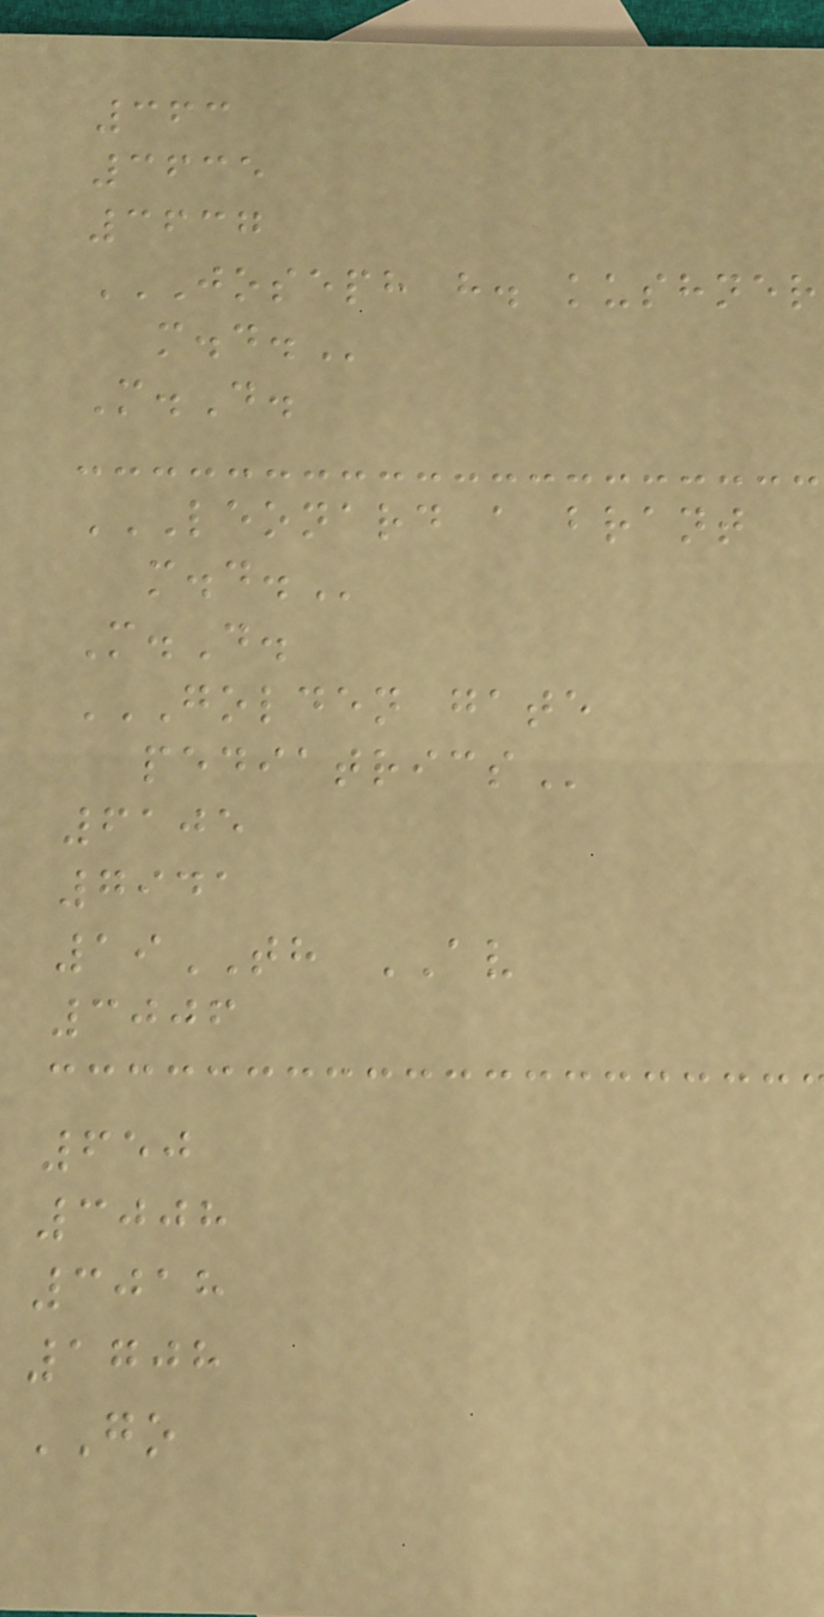363
3635
3637
JOSEPH H. KUSHNER
M.D.
M.D.
LEONARD A BRANT
M.D.
M.D.
GOLDEN GATE
PEDIATRICS
6105
7941
19TH AV
3006
650
3008
3018
1708
GO
